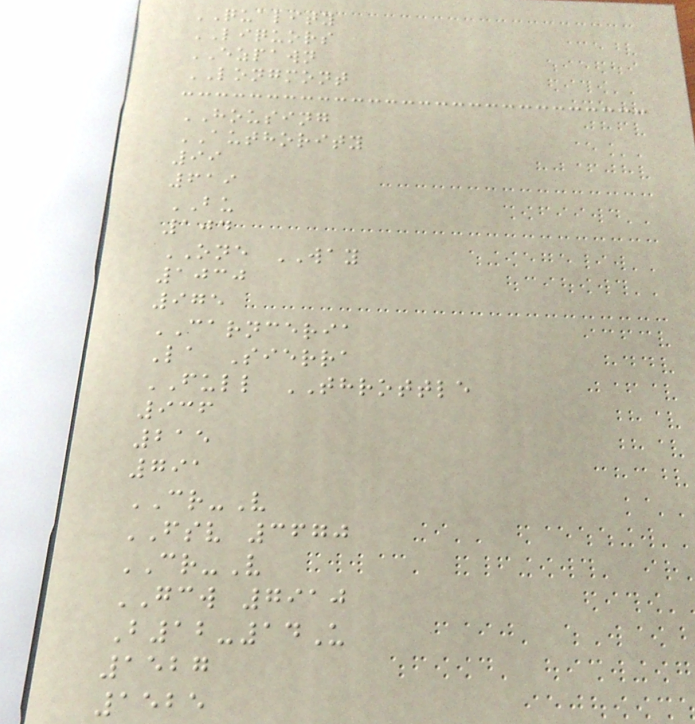QUALITY
LIQUORS
EZPAWN
LONGMONT
HOUSING
AUTHORITY
99
619
BU
104
ONE WAY
1030
975
CARNCERIA
La Sierra
FULL THROTTLE
936
215
791
CR-V
FSV 3670
CR-V
GCW 7910
B12-14U
1527
1525
